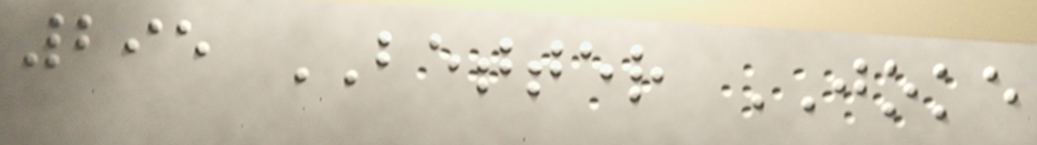295 BETTER JOKE
